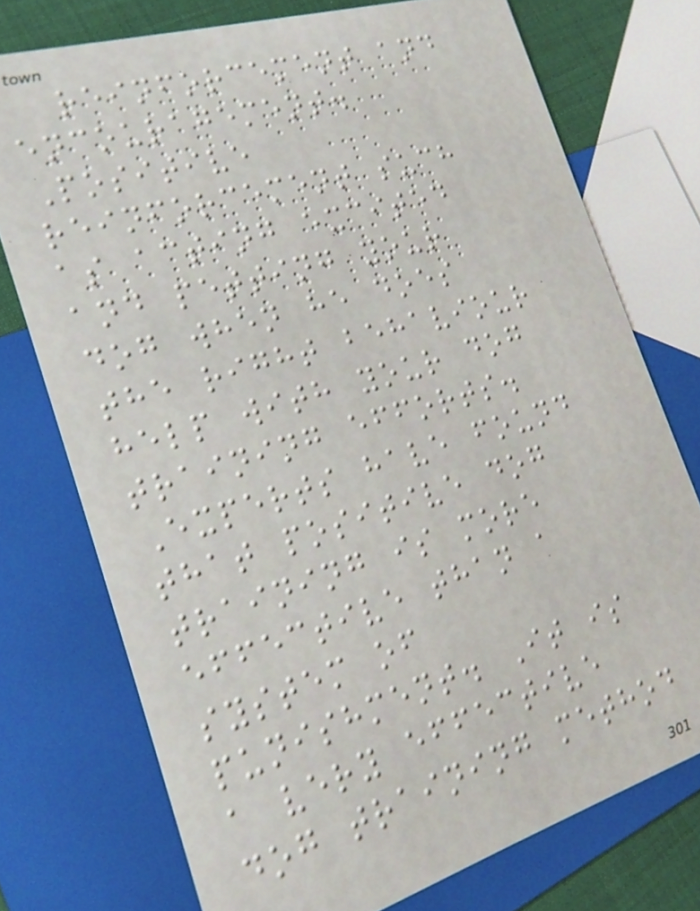reinforcement and
encouragement.
Positive
reinforcement such
as acting excited
and petting your
dog when he does
the right behaviour
help with your dog
training efforts.
Experts have found
that positive dog
training is more
effective than a
system of
punishment. It is
a very effective
dog training method
